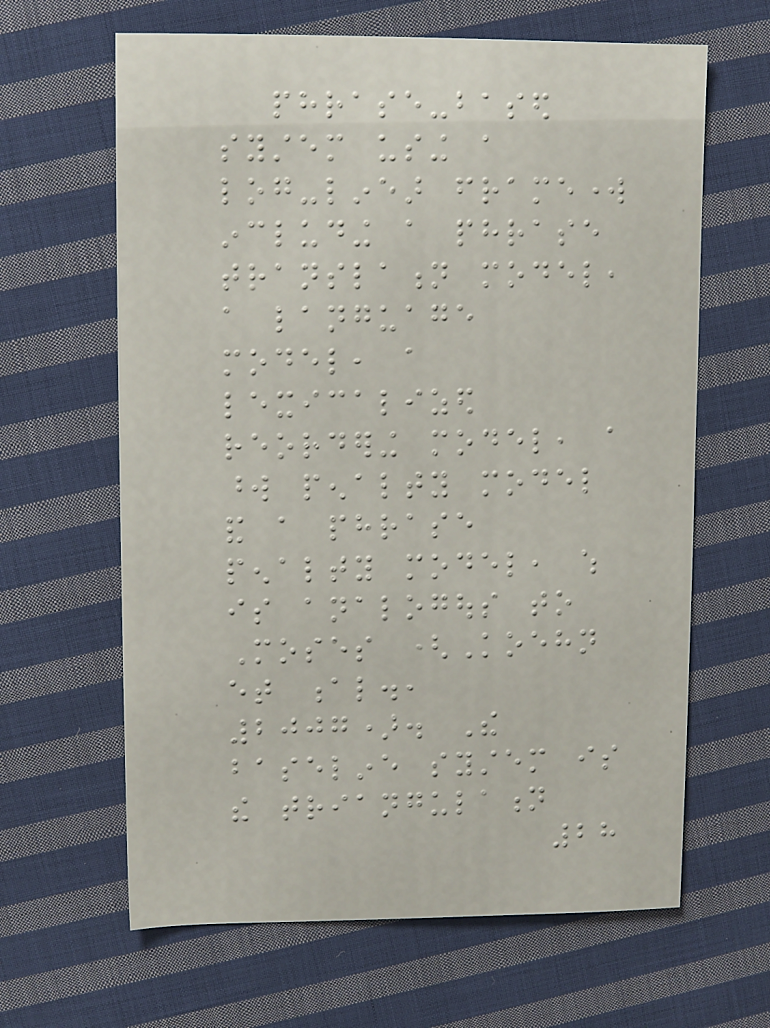phrase-based
system using a
log-linear framework
including a phrase
translation model,
a language
model, a
lexicalized
reordering model, a
word penalty model
and a phrase
penalty model, which
is analogous to
Moses (Koehn
et al.,
2007). The
baseline system is
the triangulation
28
